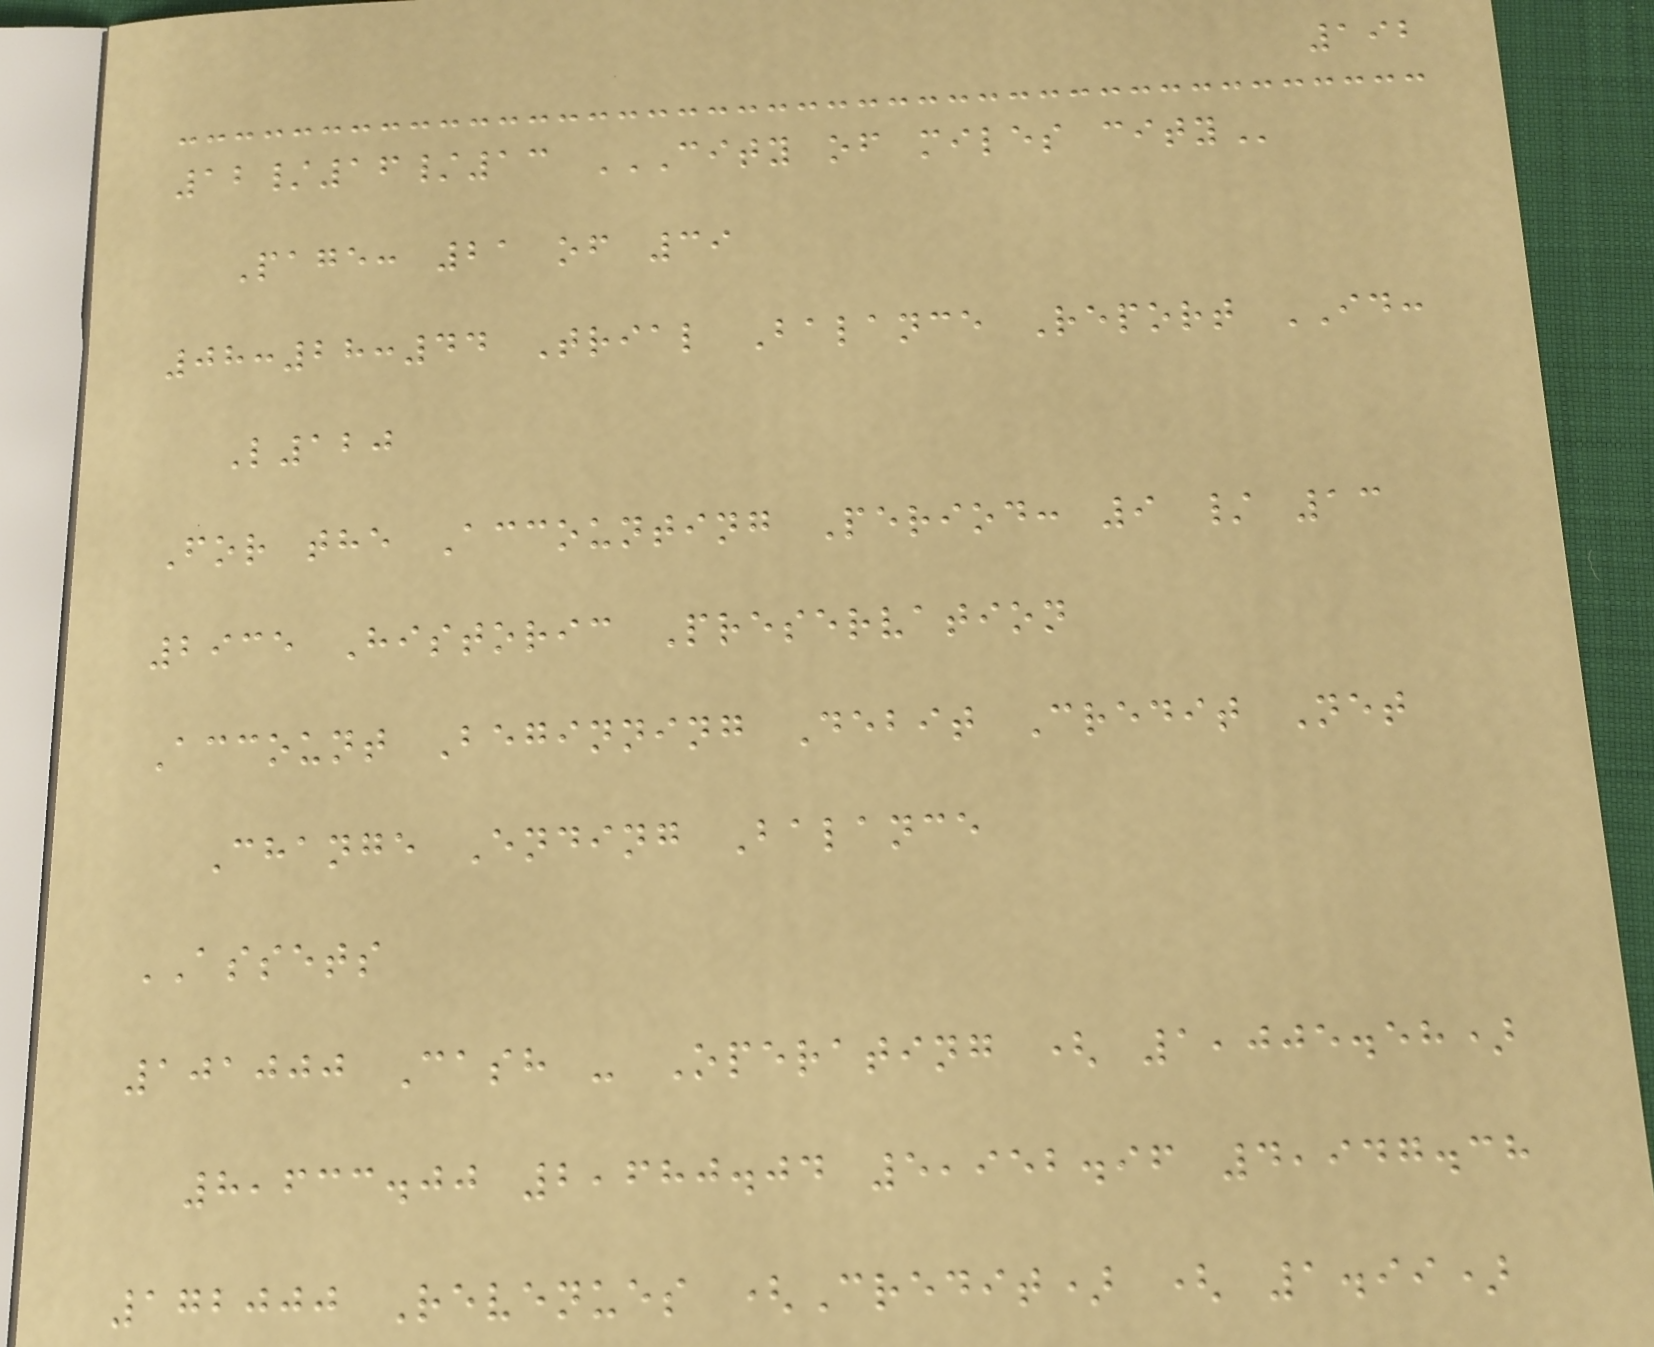192
12/16/13 CITY OF MILES CITY
Page: 21 of 39
08:28:44 Trial Balance Report ID:
L120
For the Accounting Period: 9 / 13
2935 Historic Preservation
Account Beginning Debit Credit Net
Change Ending Balance
ASSETS
101000 Cash - Operating ( 1,005.58)
8,633.00 2,680.04 5,952.96 4,947.38
172000 Revenues (Credit) ( 1.99)
